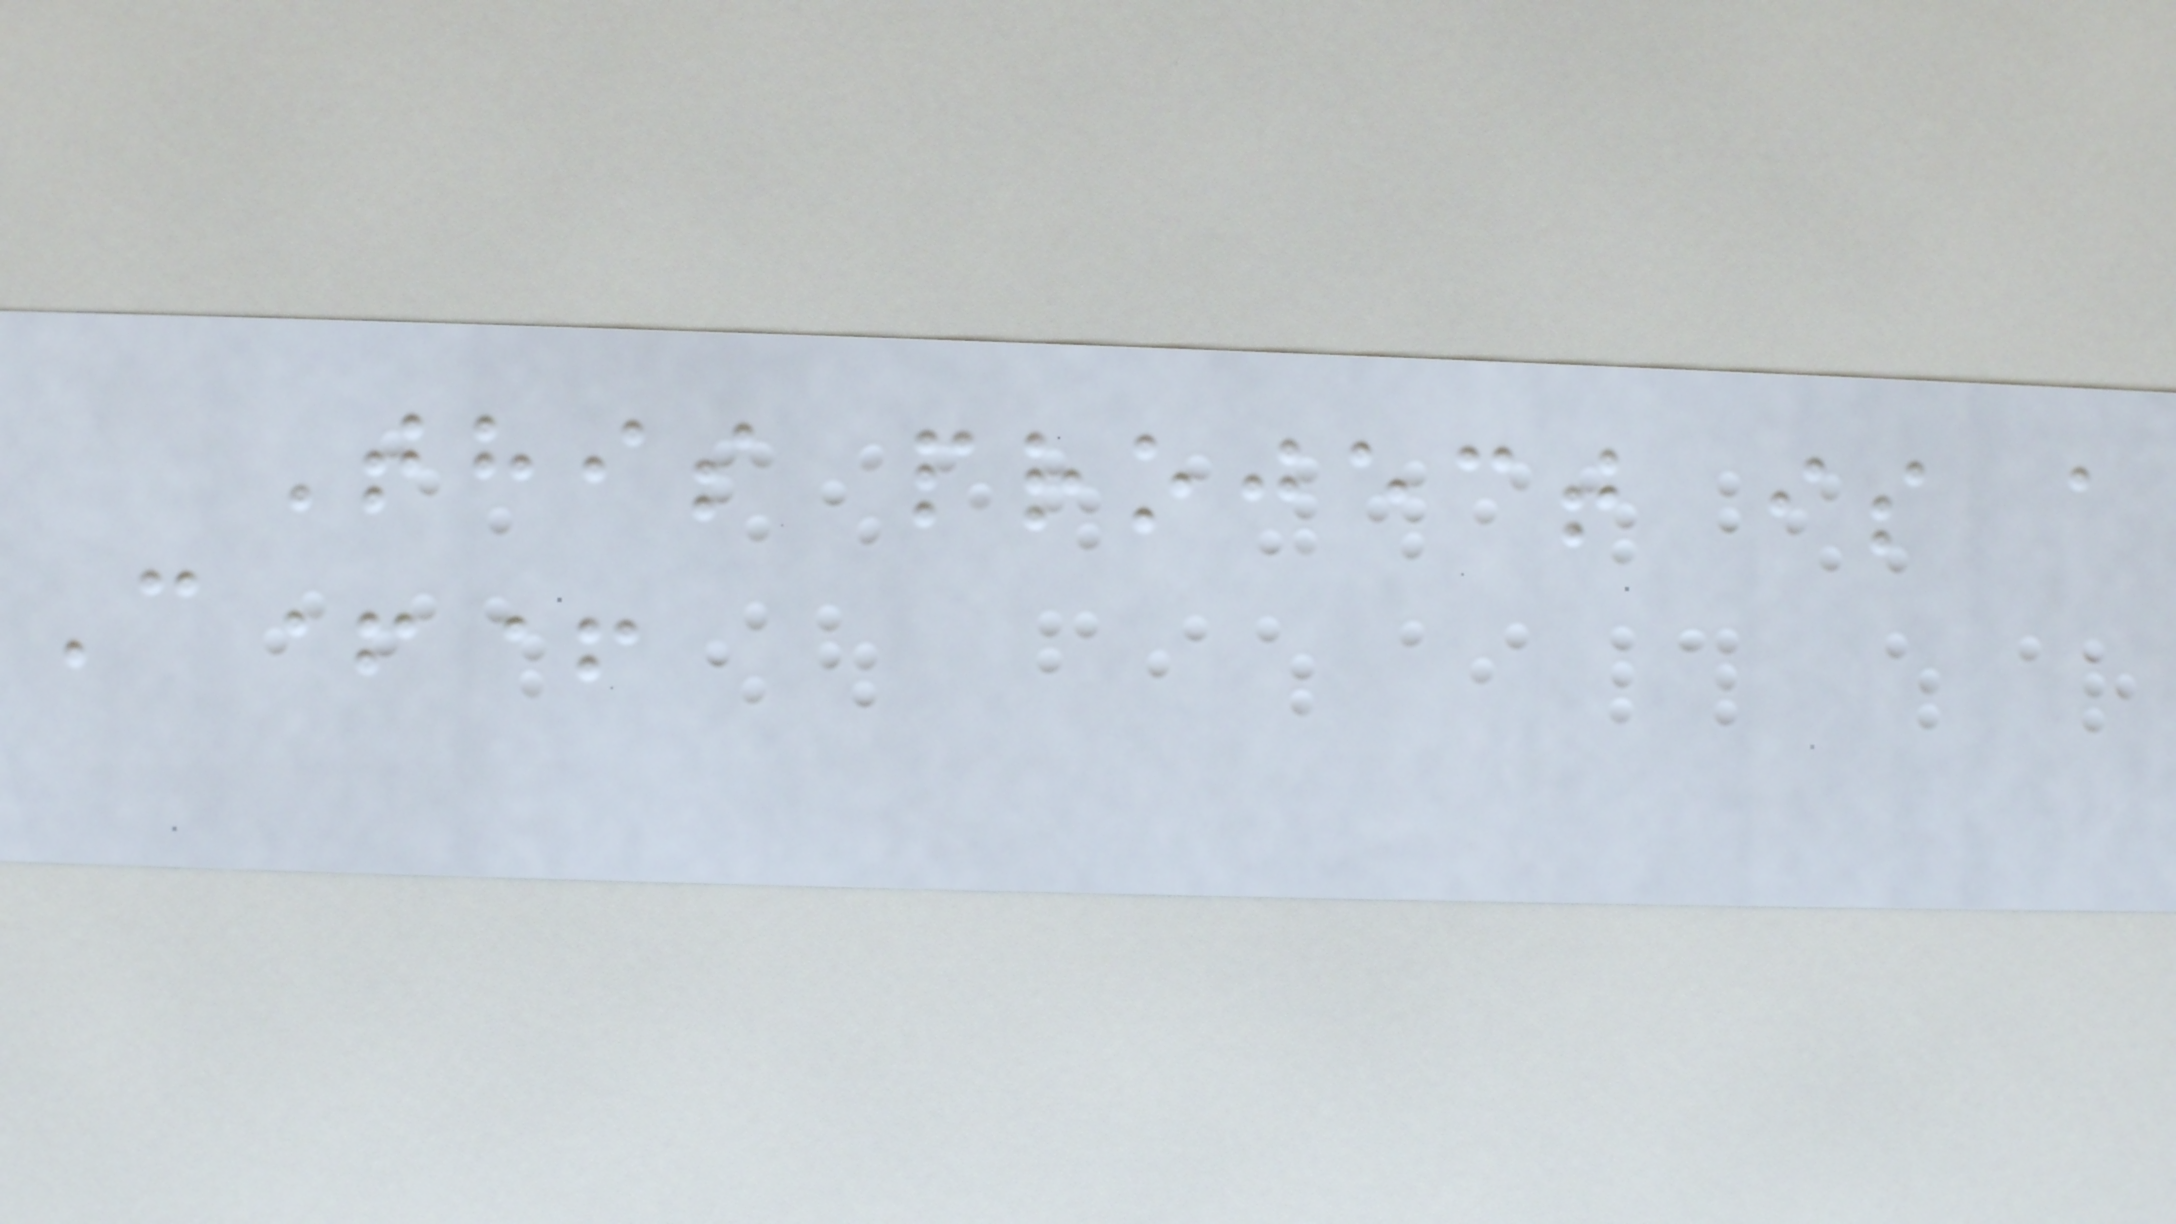This project is a
C++
